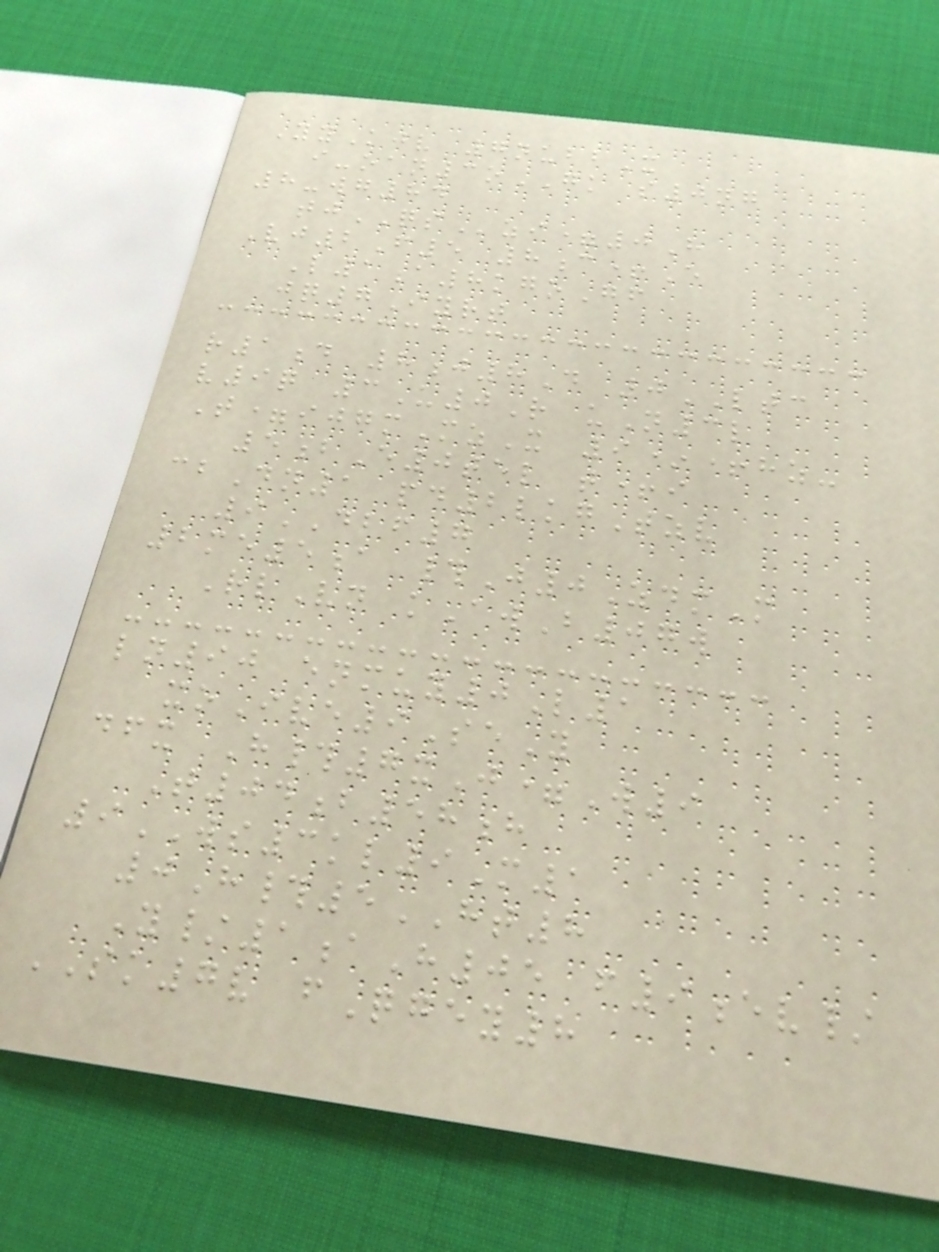YyKjv 7nubbX
i-oan3oGK s0ng
8-wg84
tjQSzi=0H
Vj2F5 8c+E
L1a8kgoGf
jq7Iyrt
r1d 8j8D 0LTC
v9q 3U0R uN3l
T=ijgmMzX 9*+hz-
5bE0tel t+i
cbDn1 pd2lkgTzv
9DBF7
2me5a #J0ZdmM
RlVn kAwB07w
ln90 enmuy0L1
xoIve9SeY
dfx H#7xJ=W9
T04b58h
9WS3kl9M1
0H#5HT8
Y/1aH05 f9ev/
SK7v fQgey8
